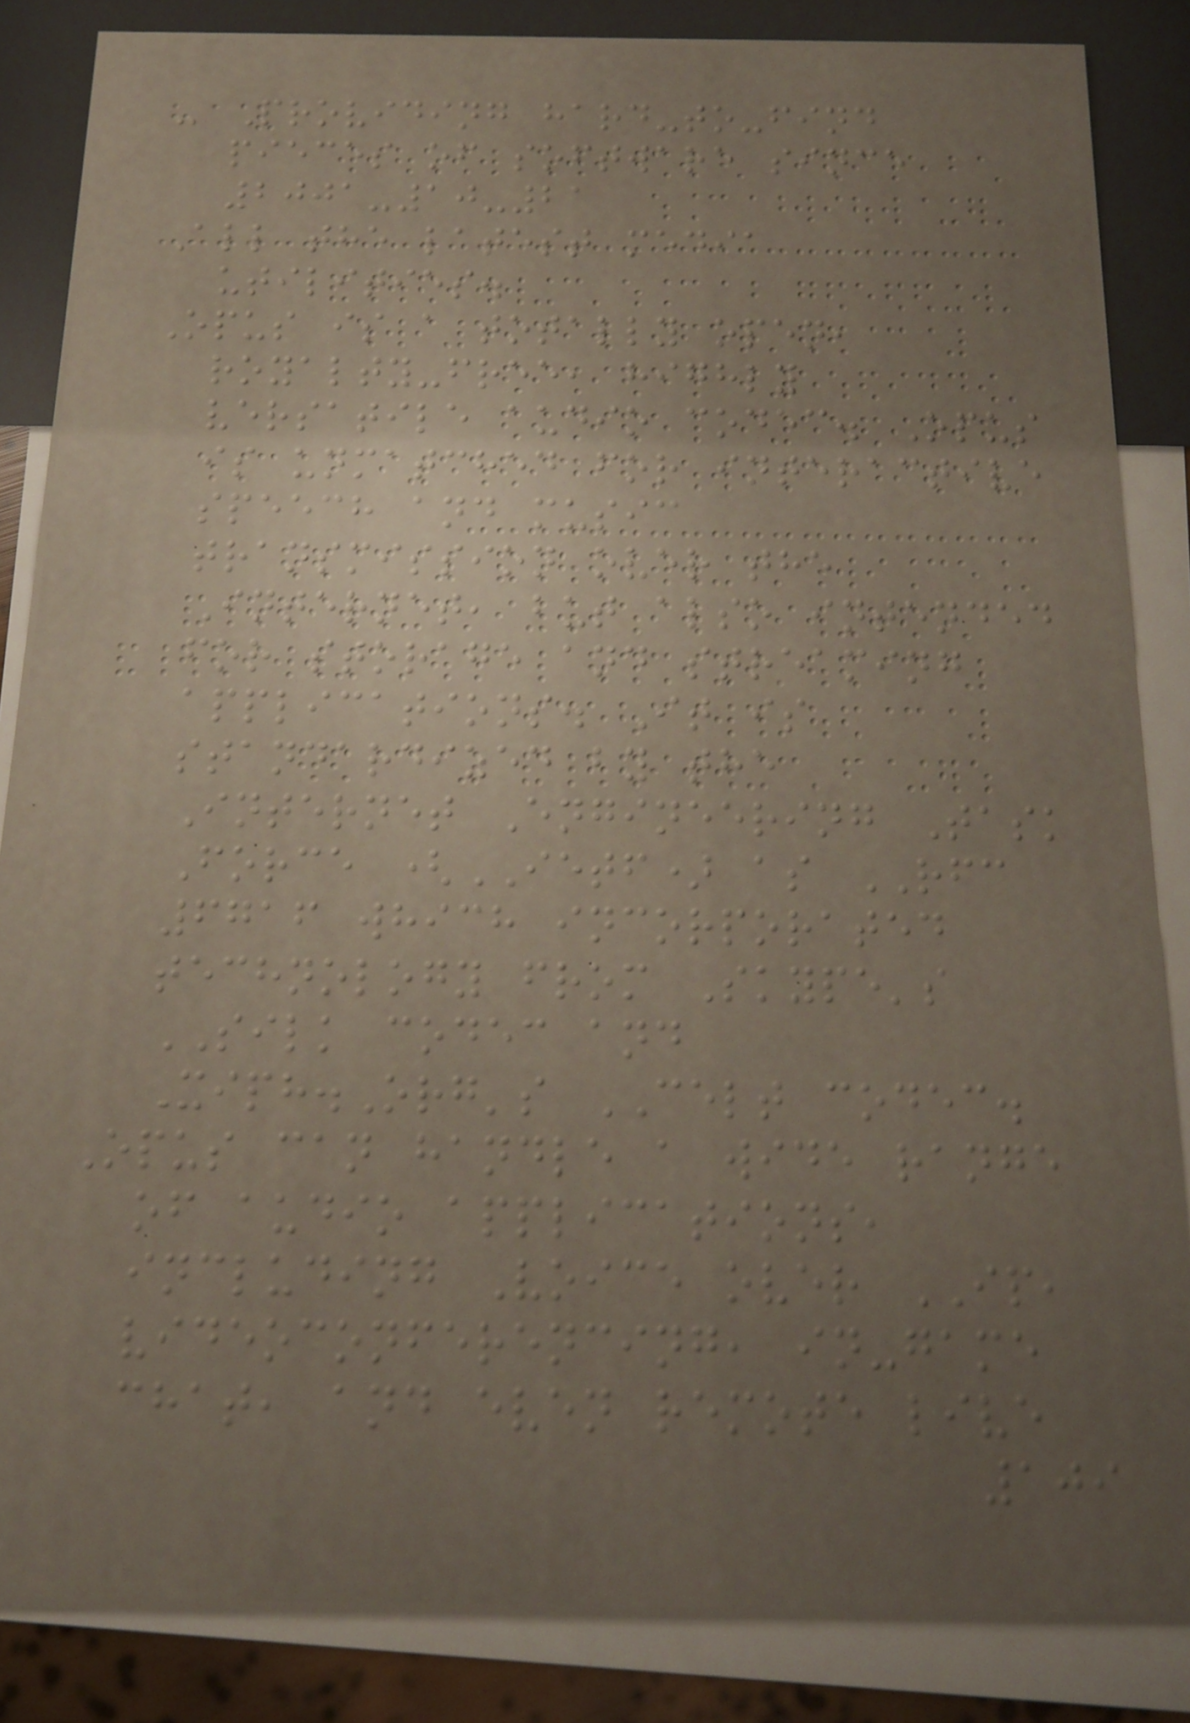- Providing hard-to-find
pieces of software since
2001-10-21
All the latest media
utilities.
Opus is a totally open,
royalty-free, highly
versatile audio codec. Opus
is unmatched for interactive
speech and music
transmission over the
Internet, but also intended
for storage and streaming
applications. It is
standardized by the
Internet Engineering Task
Force (IETF) as RFC
6716 which incorporated
technology from Skype's
SILK codec and
Xiph.Org's CELT codec.
Opus can handle a wide range
of audio applications,
including Voice over IP,
videoconferencing, in-game
chat, and even remote live
109
